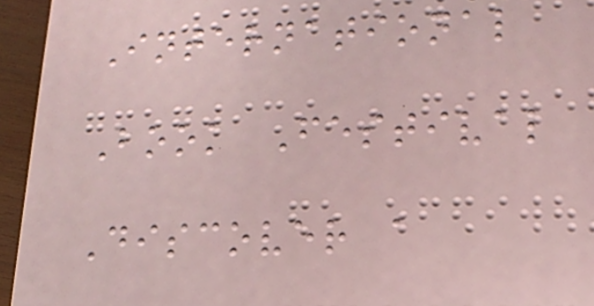International
Book Festival
Discover a
